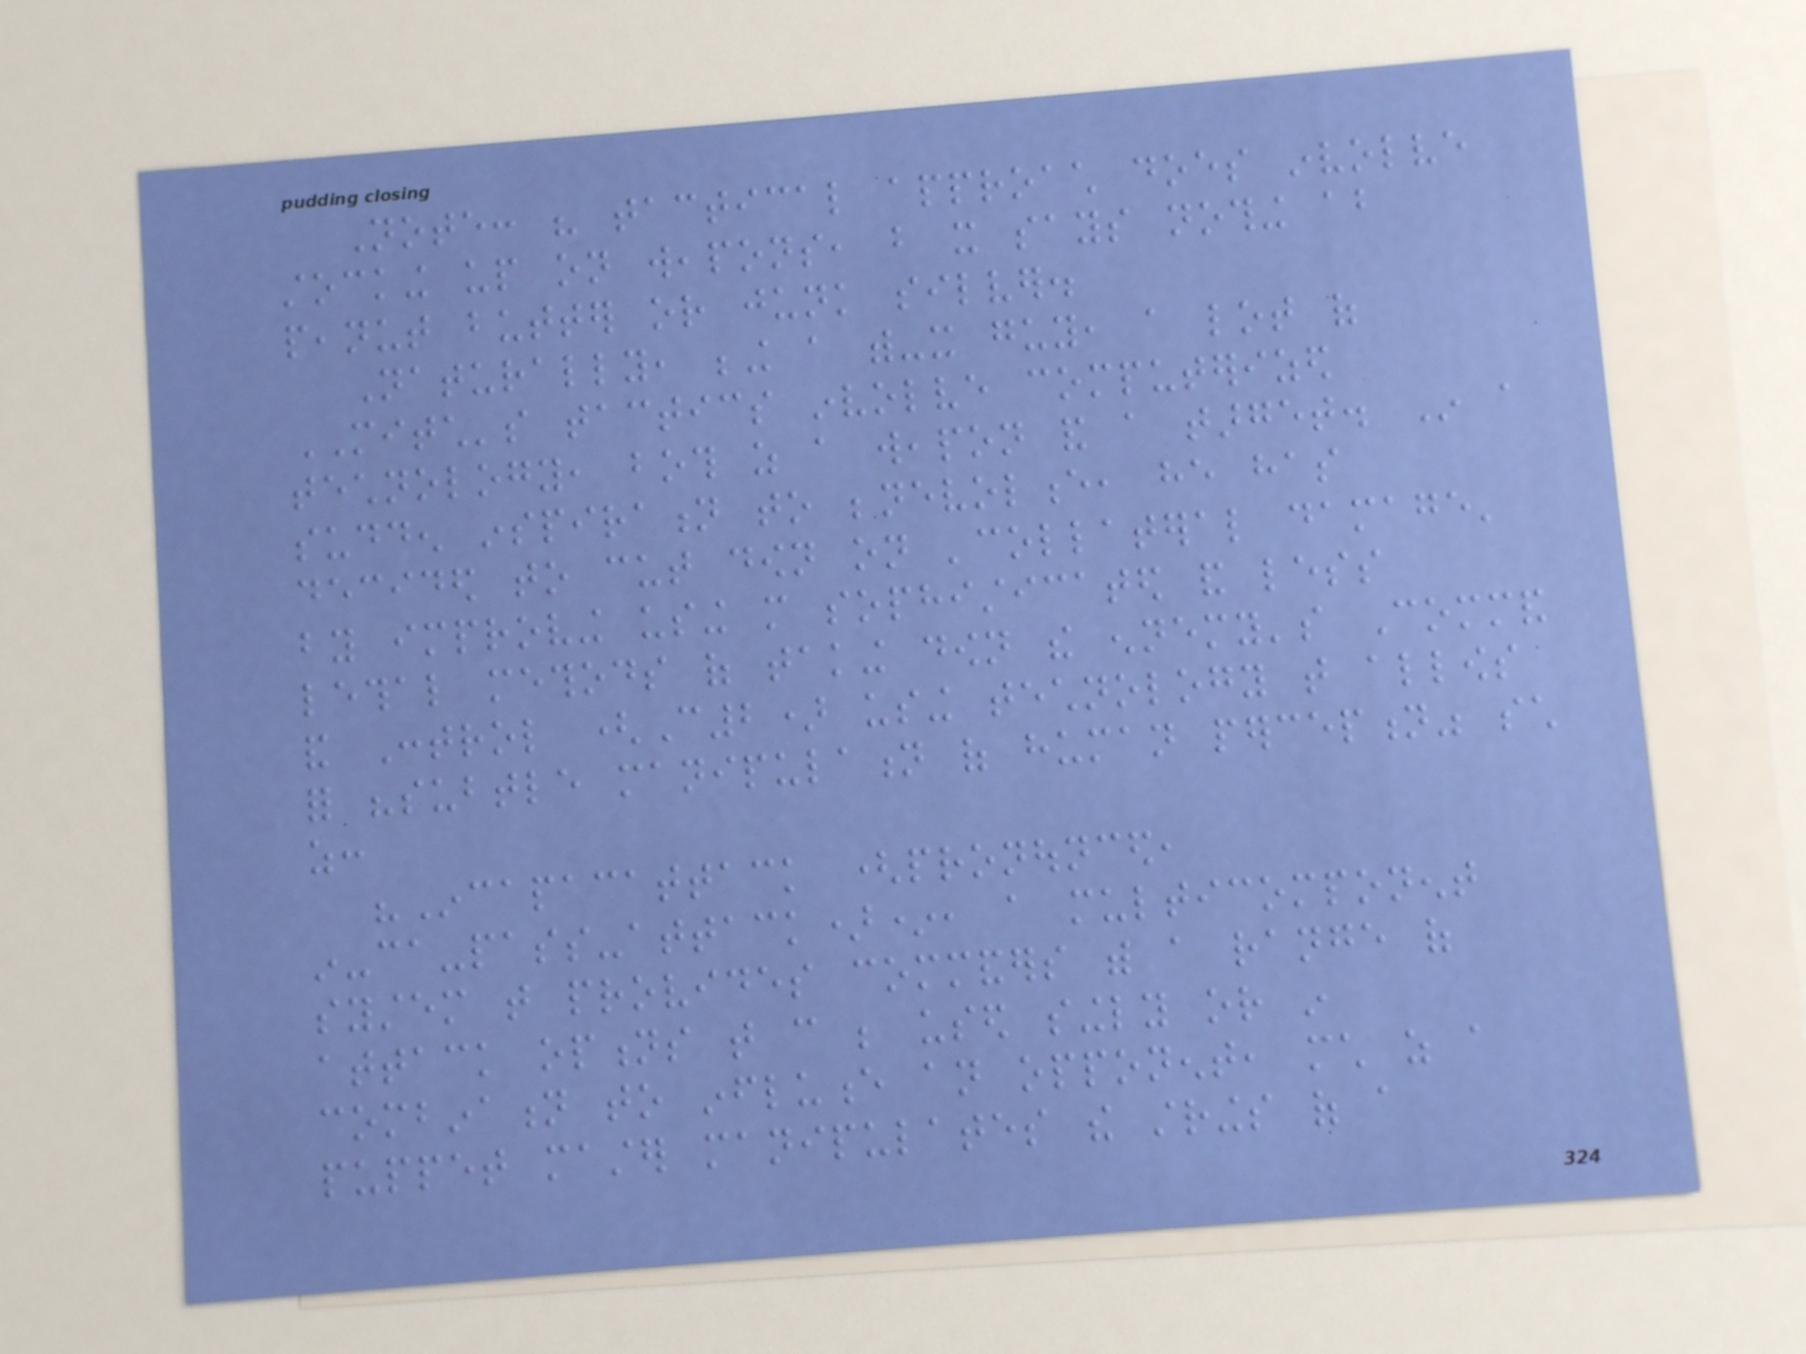Note: his tactical approach does involve
stocking up on weapons, but it says nothing about
peanut butter or junk silver.
Naturally, being a with-it guy, a lot of
MITCH's tactics involve computerized
technology, both as a weapon and a target. In a
sudden inspiration to benevolence, he has
decided to cut down on 'collateral damage'
by improving using more sophisticated and less
lethal methods of taking down the ennemy's Command
and Control (C2) using technology that allows
for "subtle manipulation of human perception" such
as:
"Incapacattack (pronounced,
in-ca-pass-attack)*, a multicomponent
system that provides commanders with a range of
attack options that can be used singly or in
combination to influence an opponent, much as a
puppet master manipulates the strings of a
